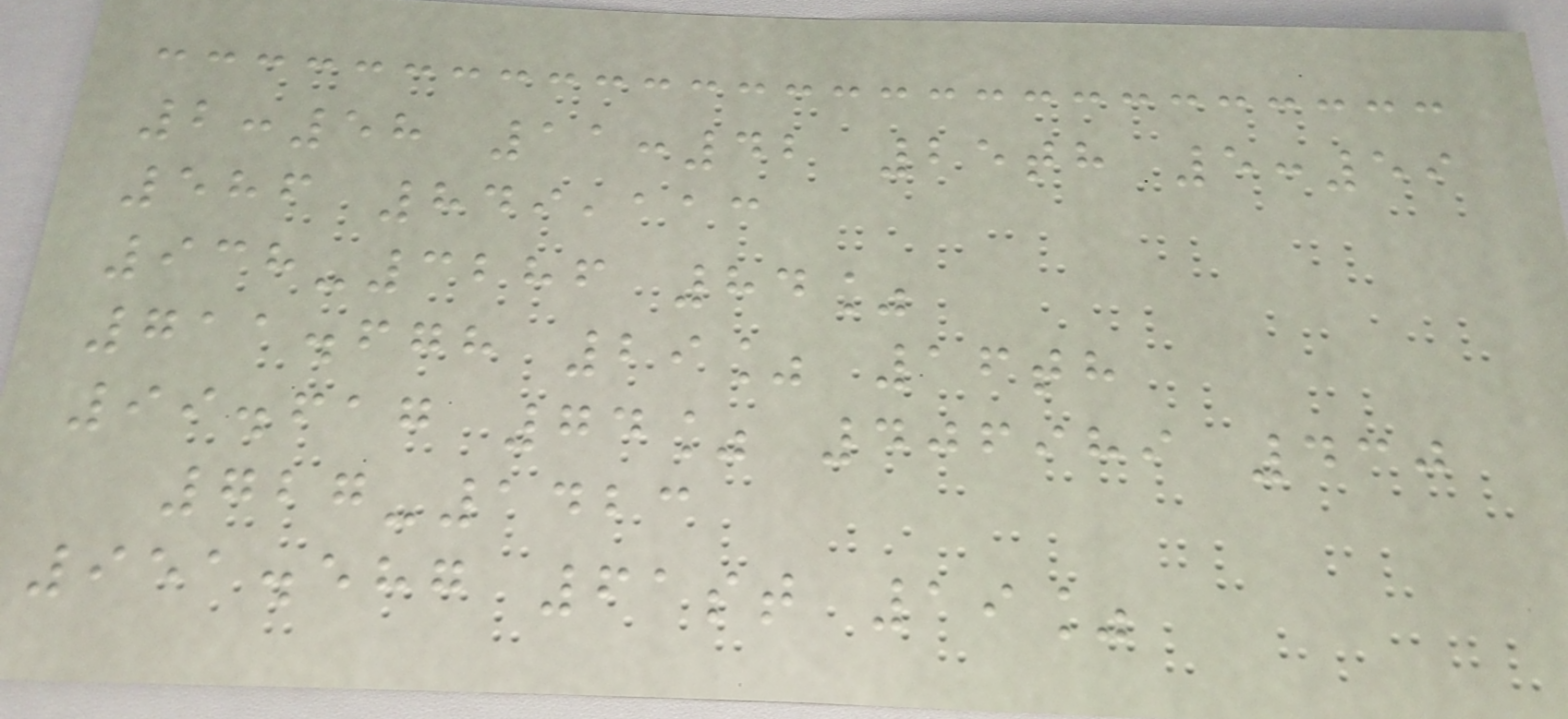2:58 11:42 25th 5:59
586 849,113
938-3286 84%
711.678 29% 16th
99.617 74% 406989 430
727-1423
951.587 61st 19%
